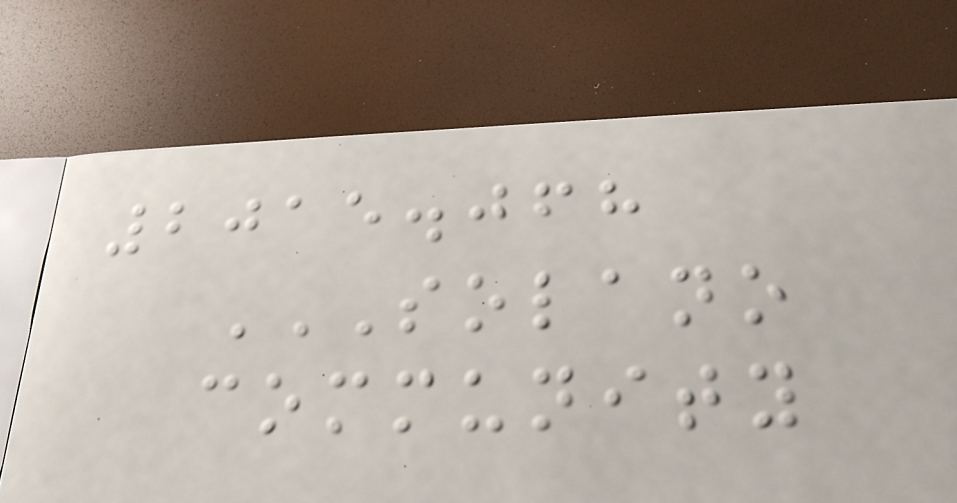2015.068
SOLANO
COMMUNITY
